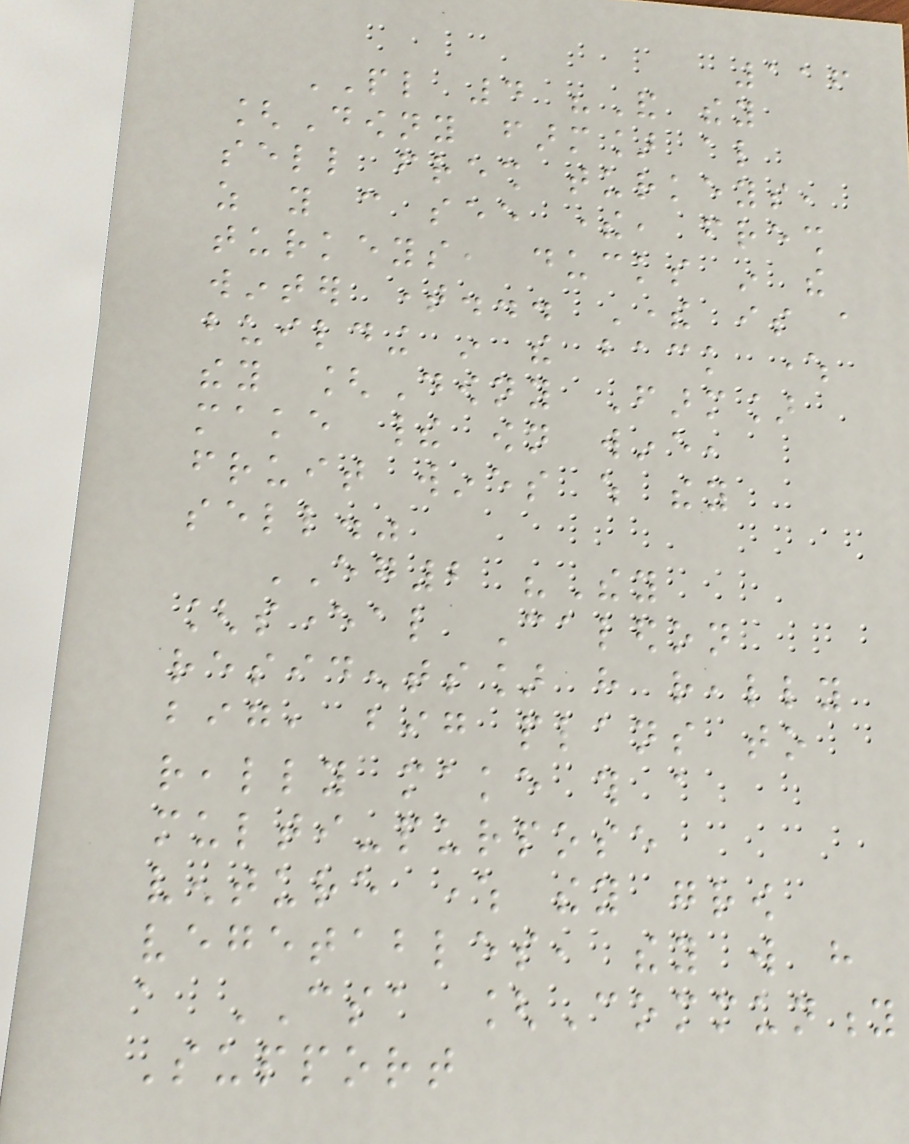116
PL 4 "And they
[Downy farm] also
sell fresh turkeys,
as you can see there, fresh
turkeys, ducks in the
winter time... There is a
building in the back where
they [Downy Farm]
make their own wine,
fruit wines which they
sell."
EG2 "They
[several Caledon
residents] have really
big, big plans to
really make this a
multi-purpose
venture where they grow
vegetables, they will have
a CSA [Community
Support
